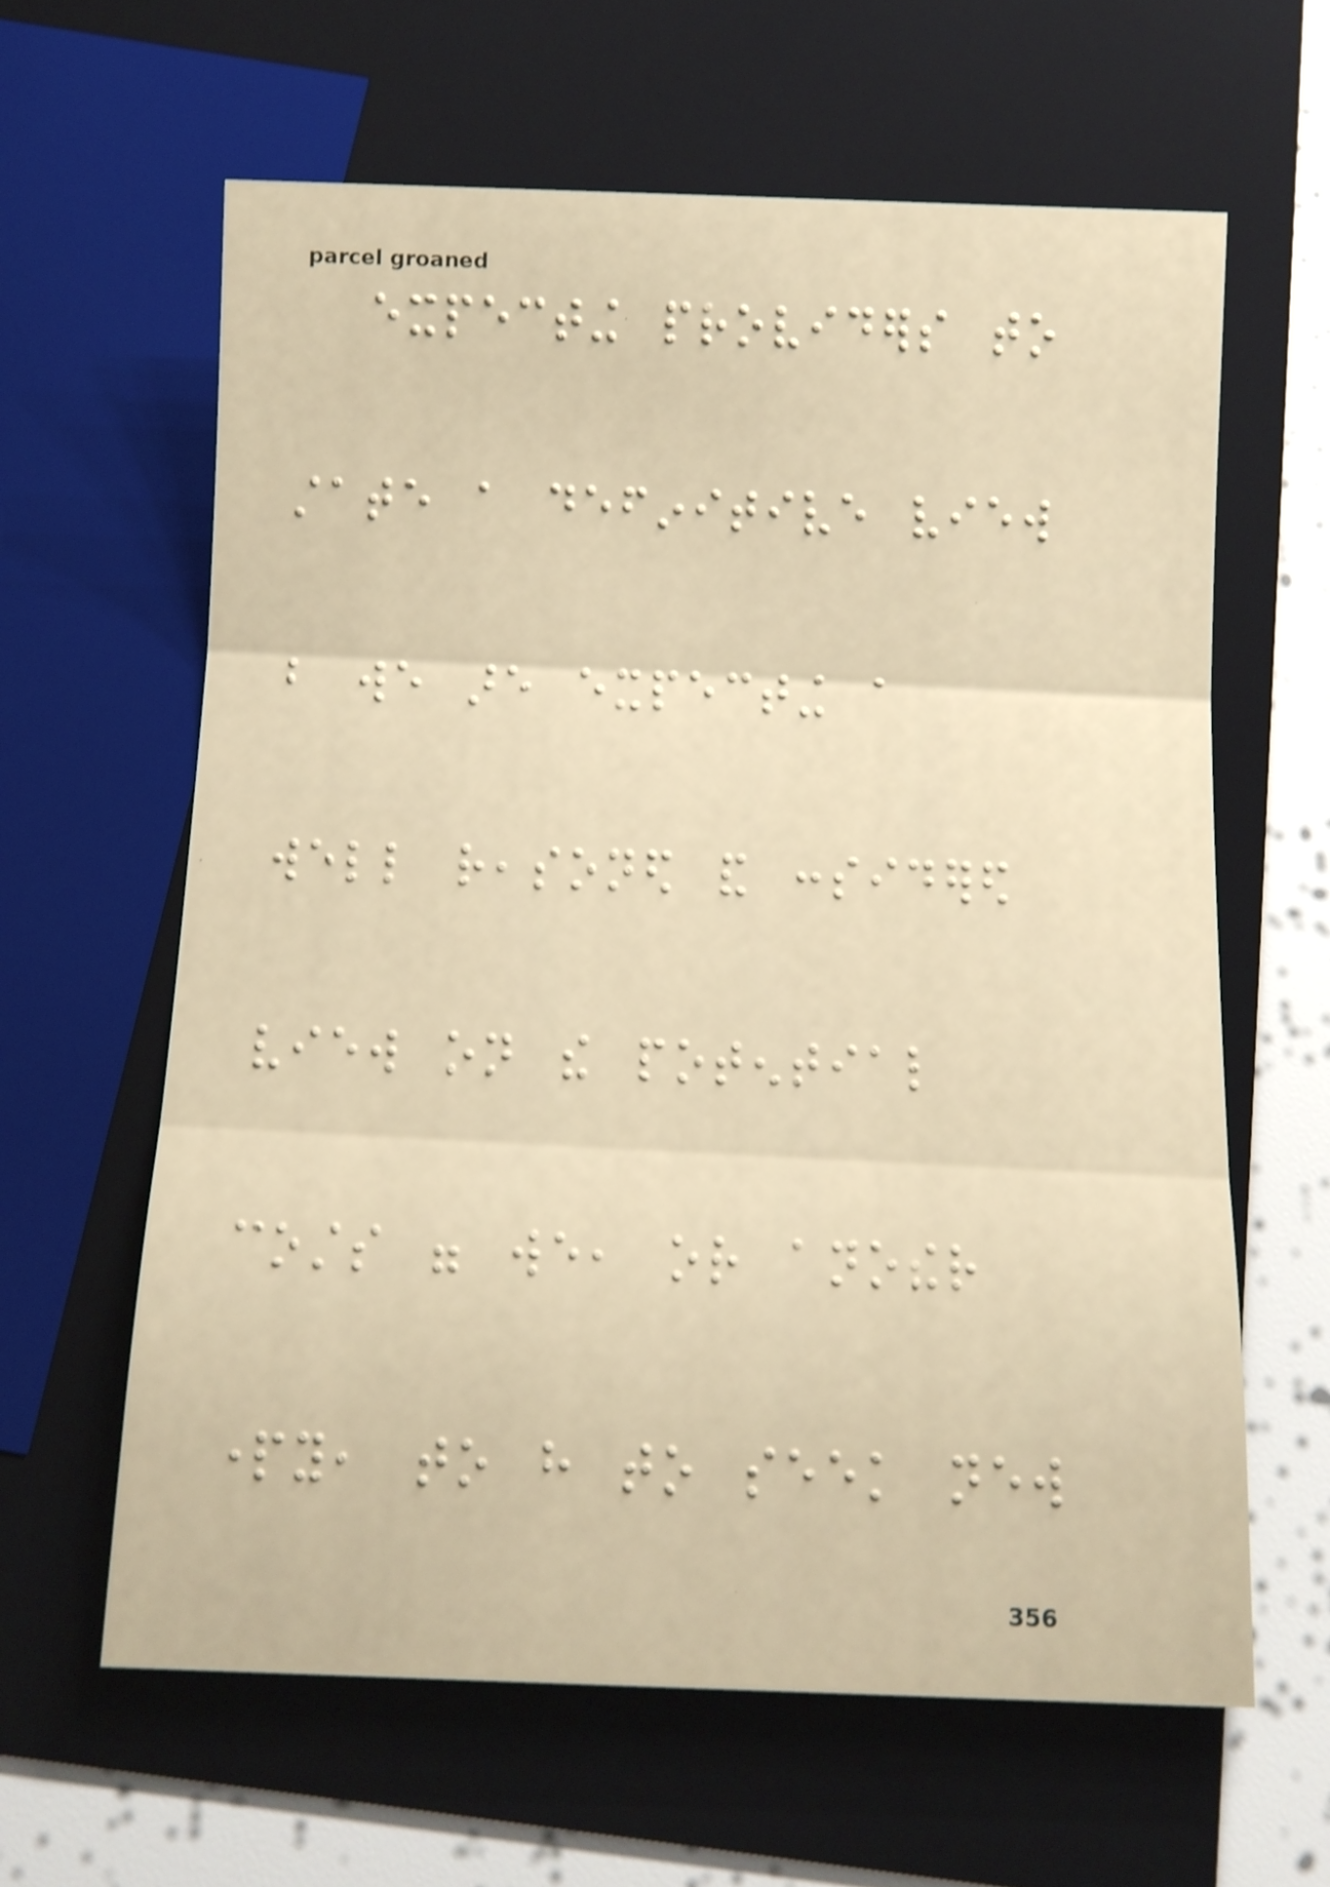expecting providers to
state a definitive view
but we are expecting a
well reasoned and considered
view on the potential
costs were we, or another
party, to have to seek new
